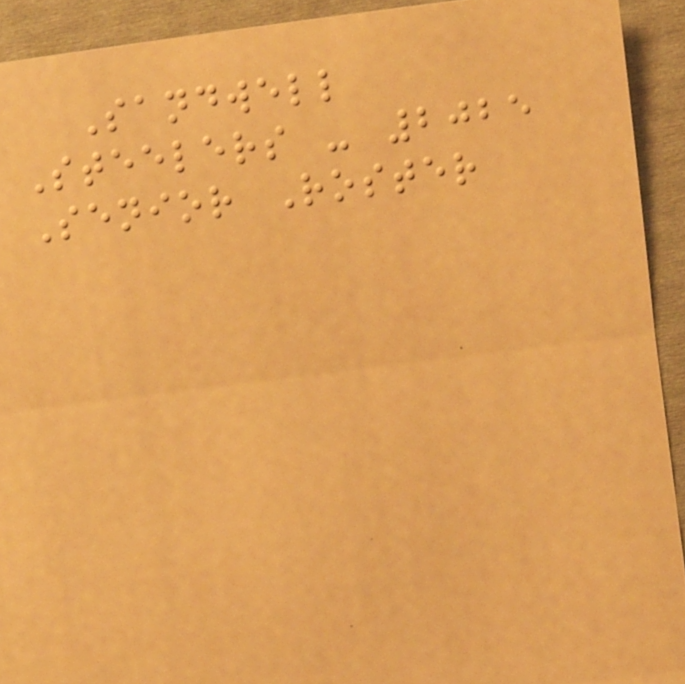Sandwell
Steelers - 2025
Senior Roster
